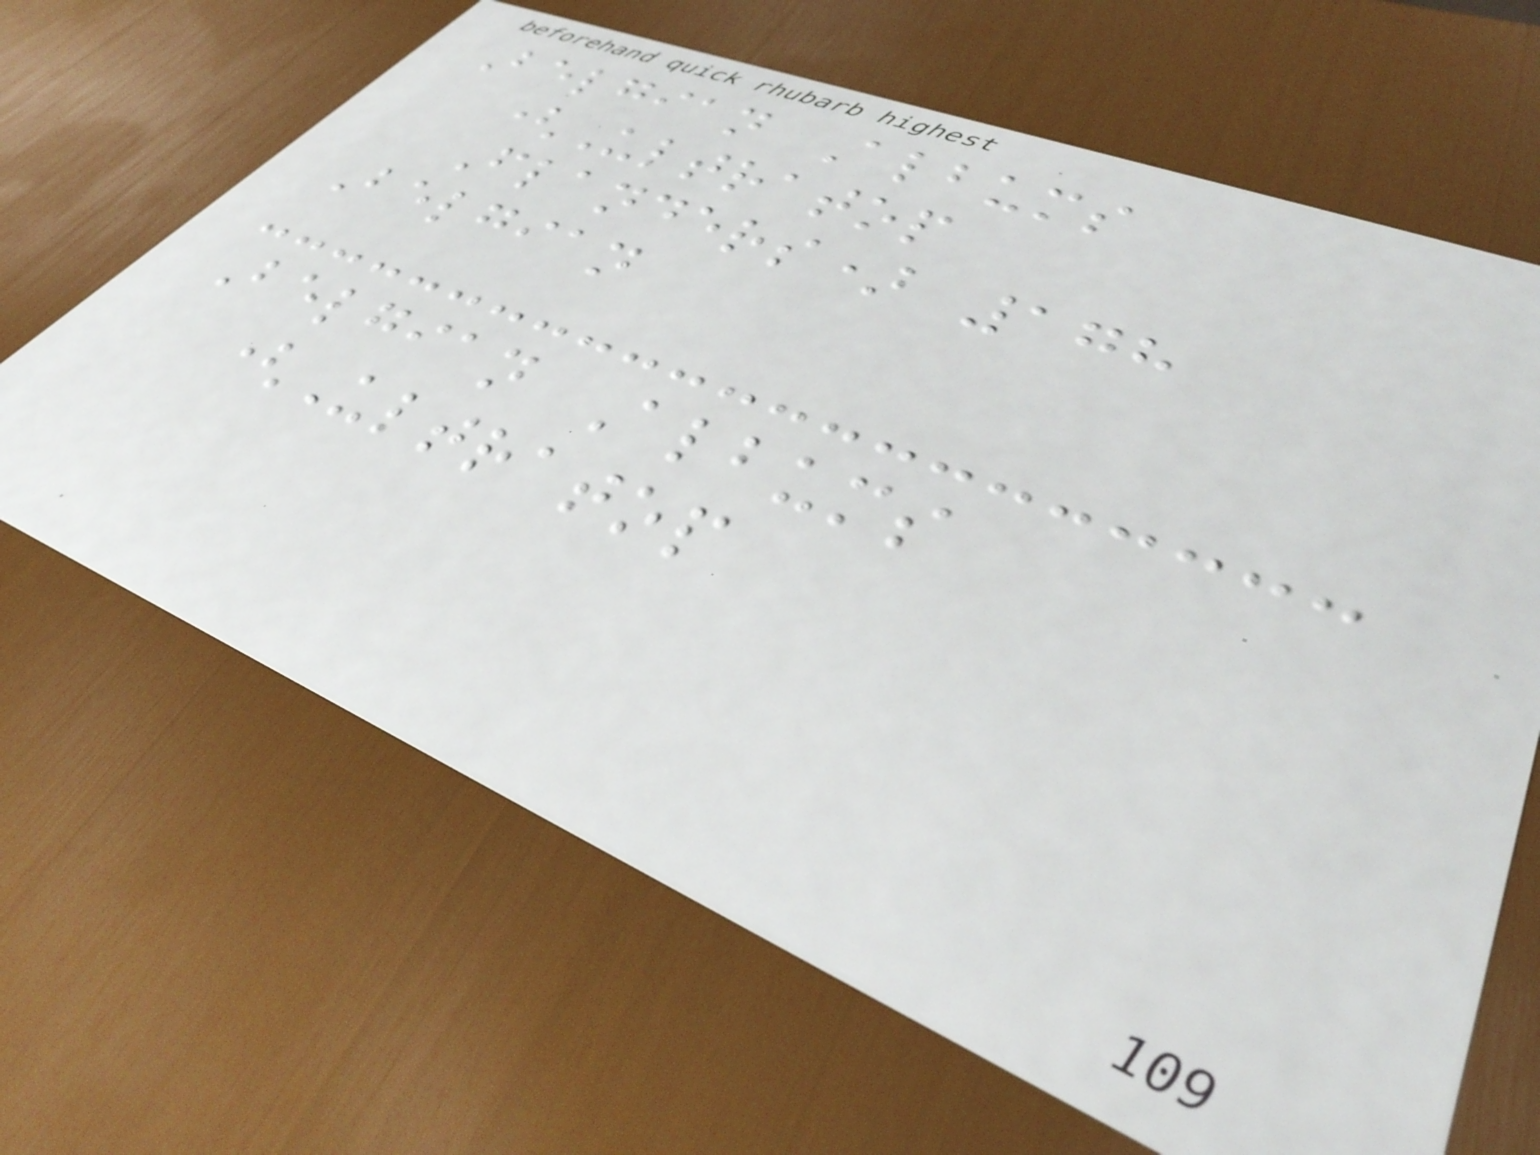Belgian Albums
(Ultratop
Flanders) 178
Belgian
Belgian Albums
(Ultratop
